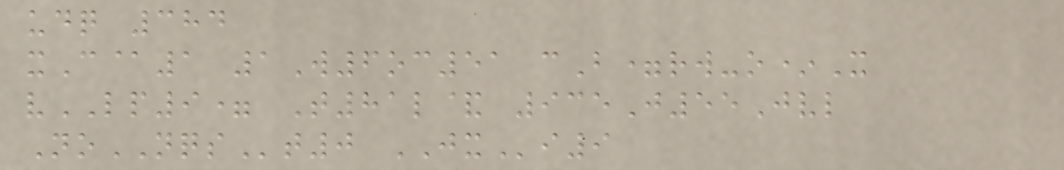udq 384
xC@1 1W6oc51 cB=rw-o*X
vLP9= T81l& 935J55Jvl
NoNQSt0 JXi9
